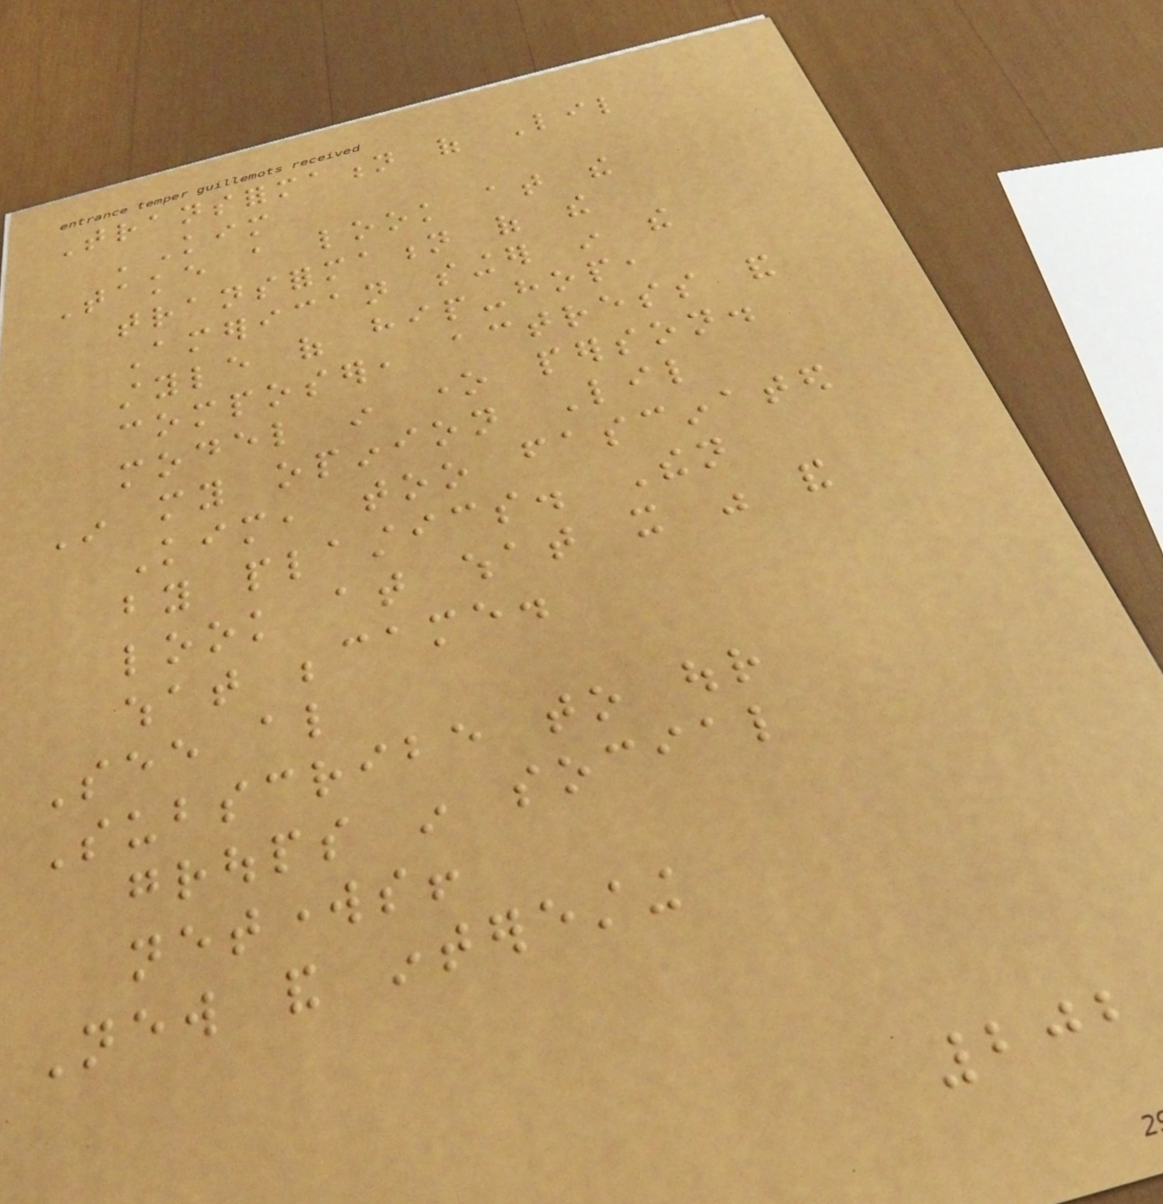Transformation of Lil
'Kim
Take a look at the
transformation of the
American singer in the
style of hip-hop,
composer, actress and
model in one person.
In my opinion Lil
Kim, too fascinated
by plastics. Then
look at what it was and
what became.
See also
Subscribe to our
groups in social
networks!
New and interesting
202
